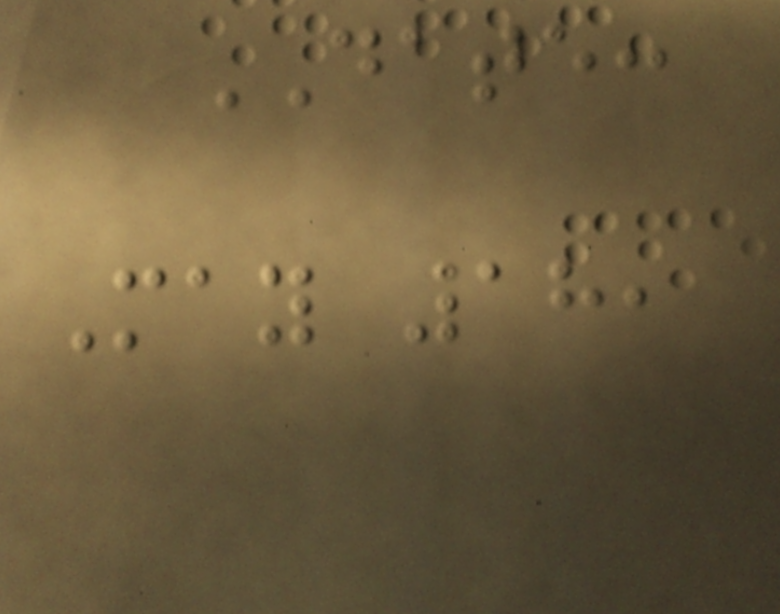DATE:
May 18,
